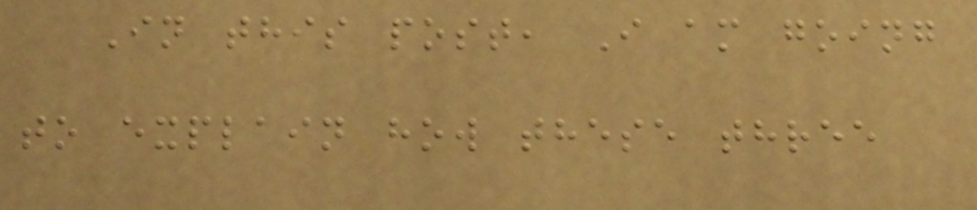In this post, I am going
to explain how these three
